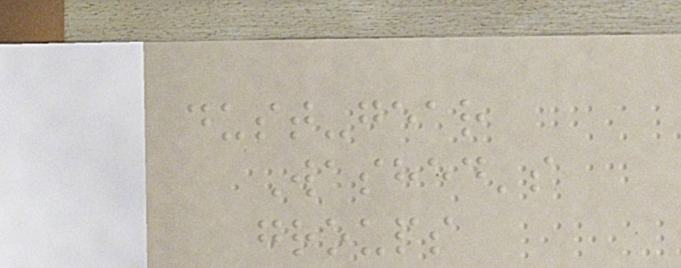dust-gear
Washed's
groups
